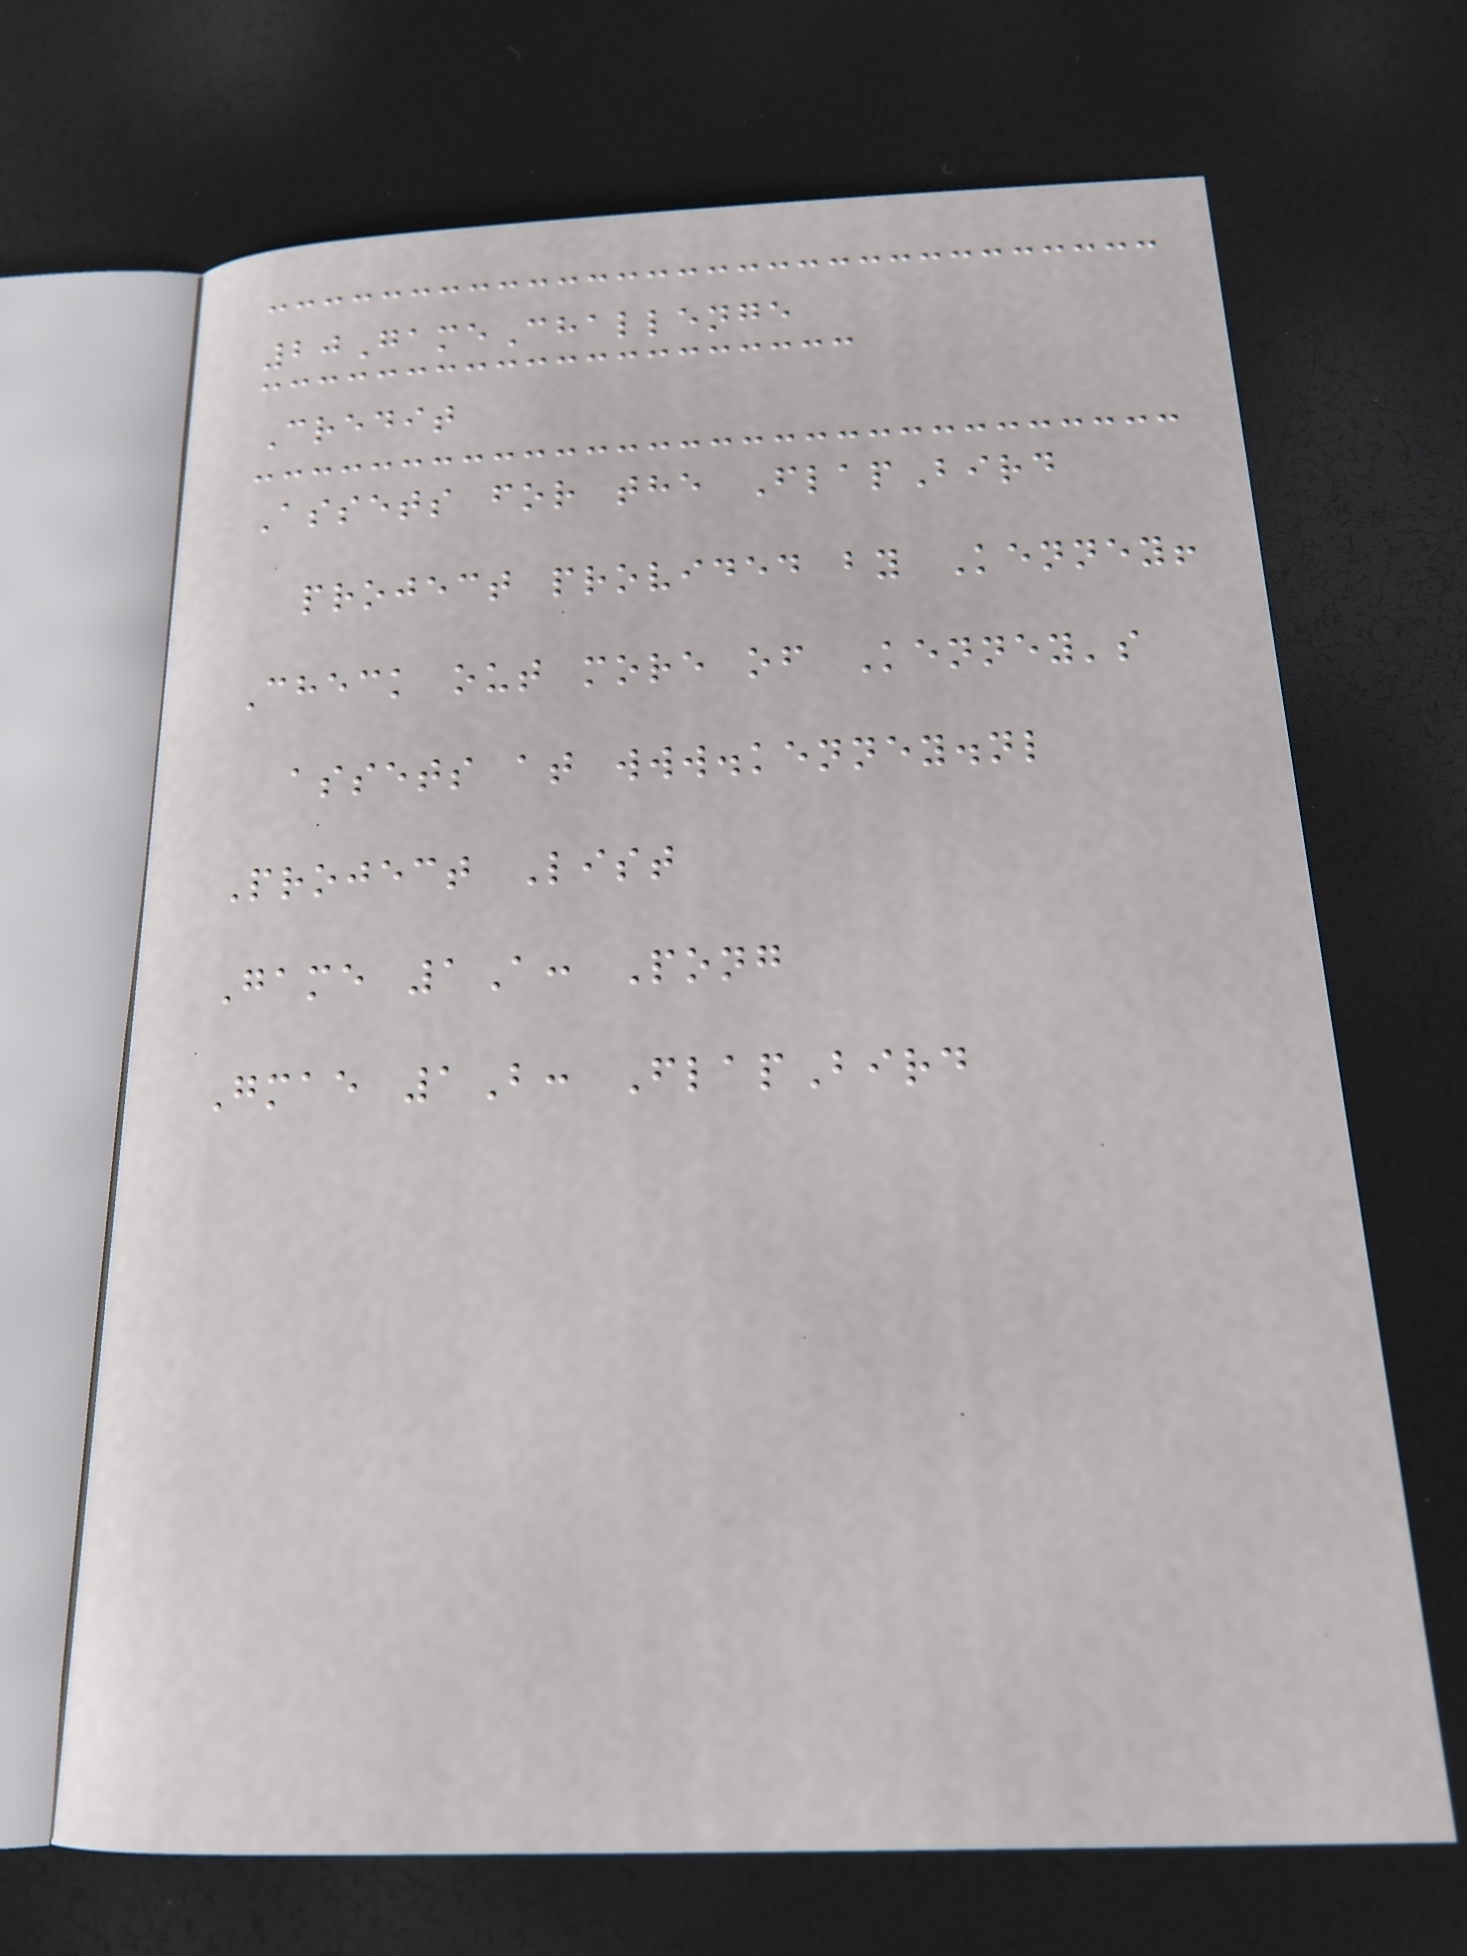20GameChallenge
Credit
Assets for the FlapBird
project provided by Kenney!
Check out more of Kenney's
assets at www.kenney.nl
Project List
Game 1A: Pong
Gmae 1B: FlapBird
